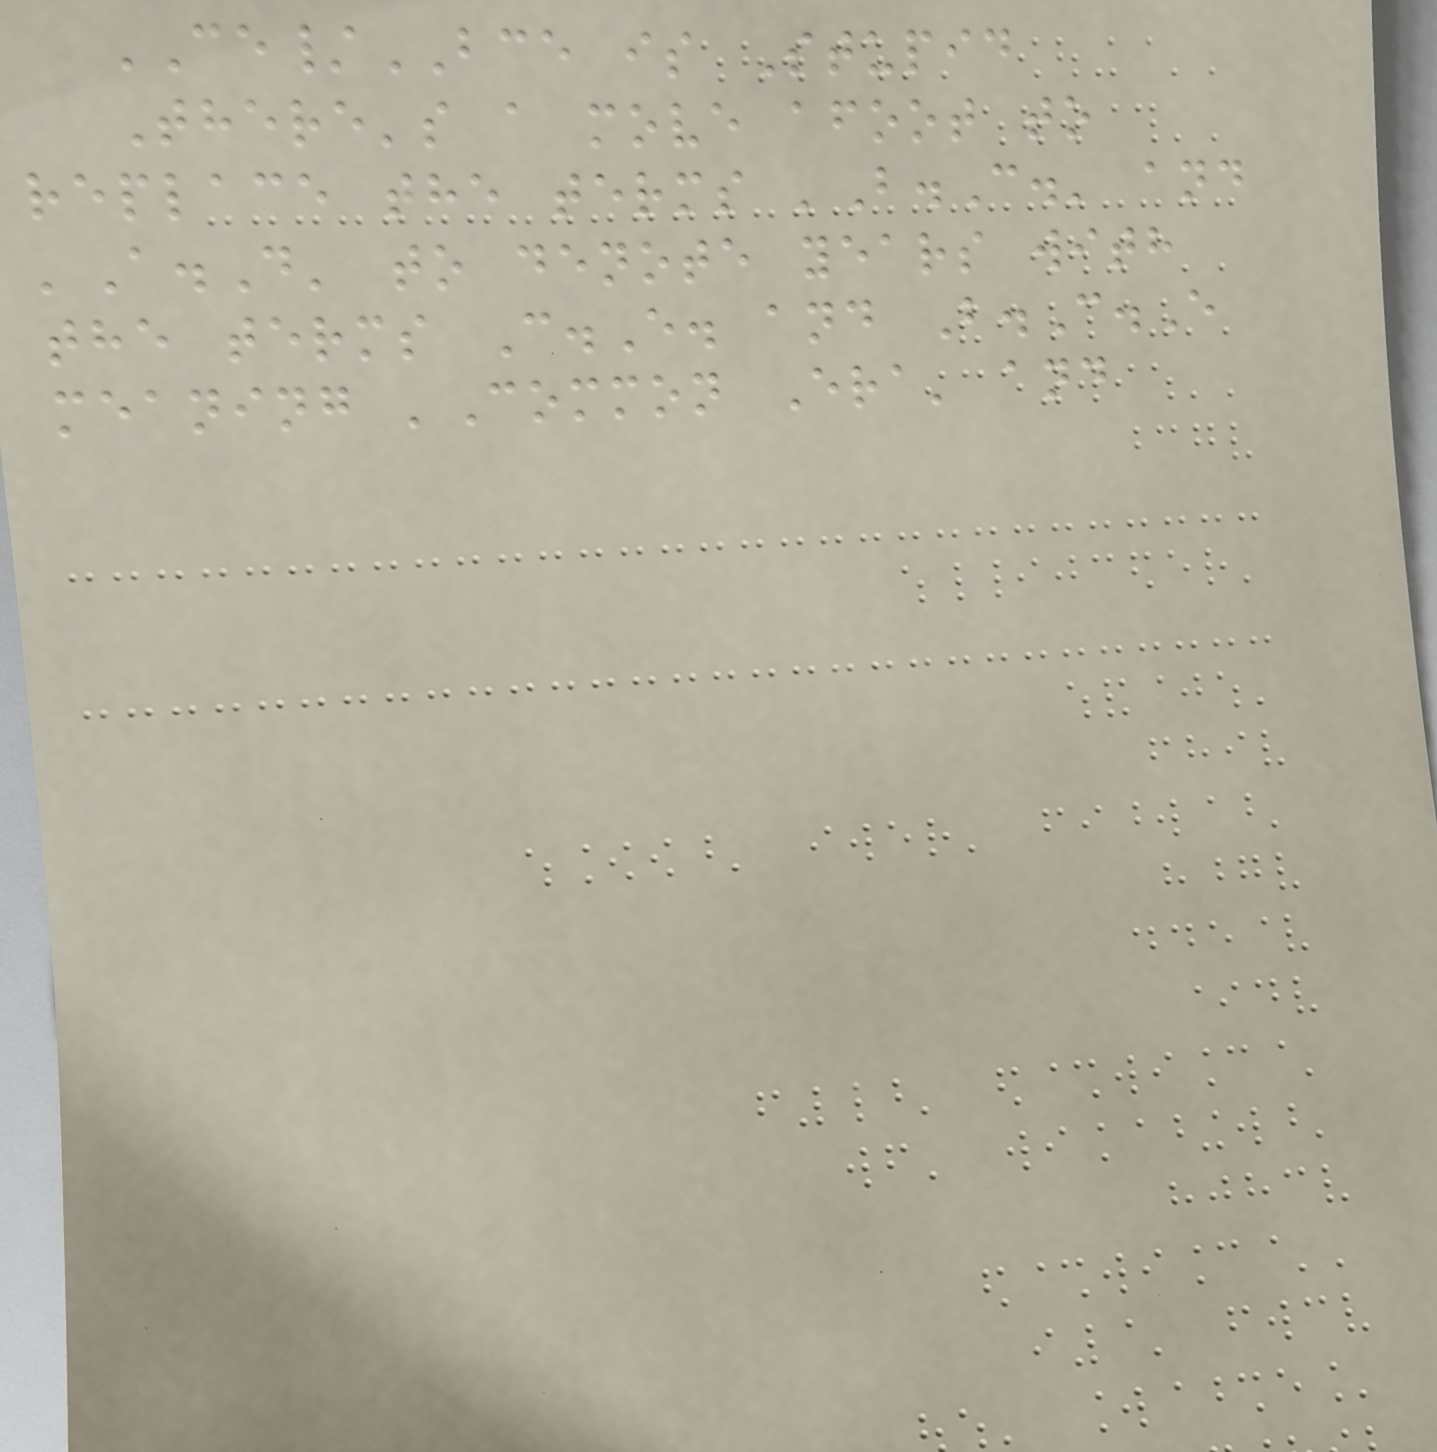CE/BCE is Stupid
There's a move afoot to
replace the terms 'B.C.' and
'A.D' to denote years with
the terms C.E. and B.C.E
meaning 'Common Era' and
